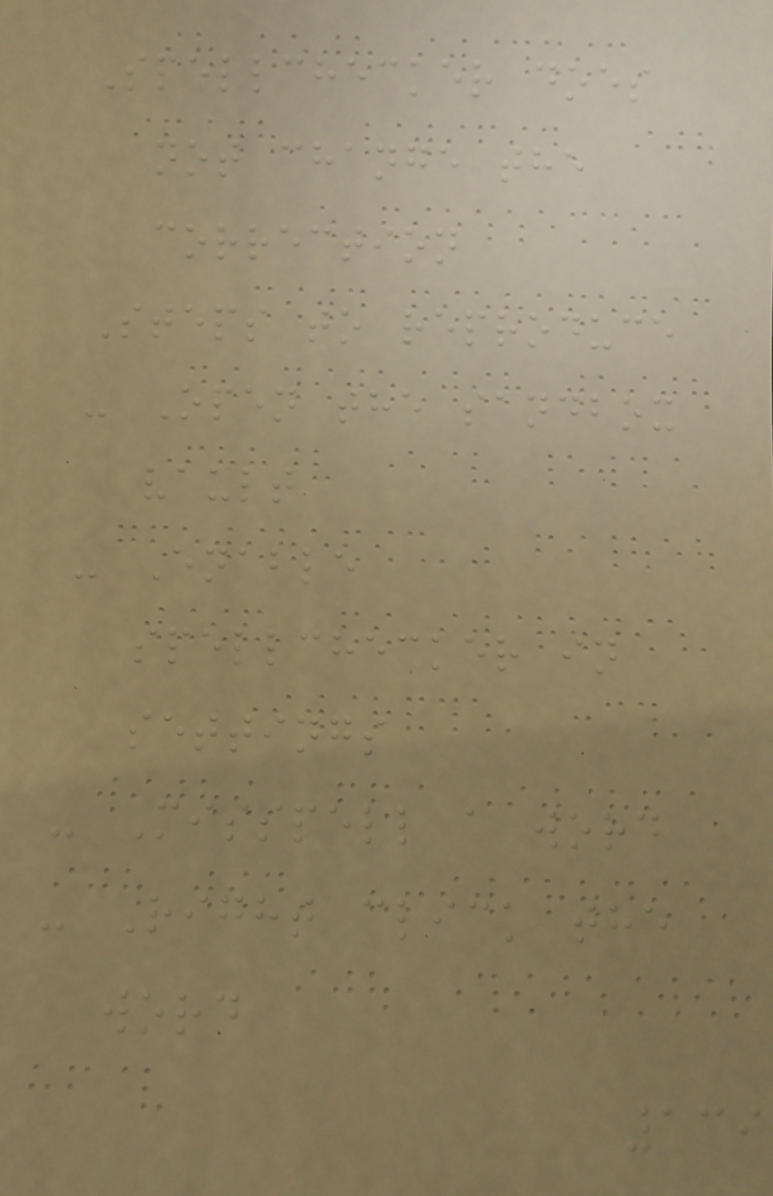Spellchecker does
not change the
correction
Steps to reproduce
- Open the sandbox
vault
- Enable
spellchecker in
settings
- Misspell a word
- Right click the
word
139
